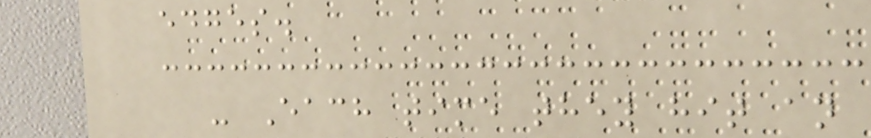edges.
- Each time they hit an
